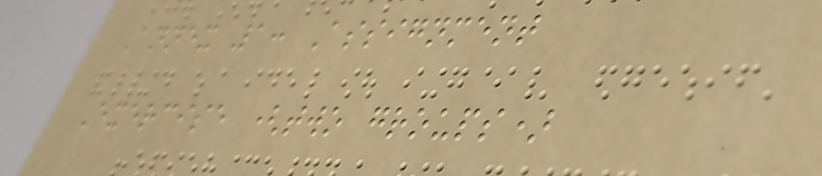Annex 1: Assignment
Exercise (two groups)
